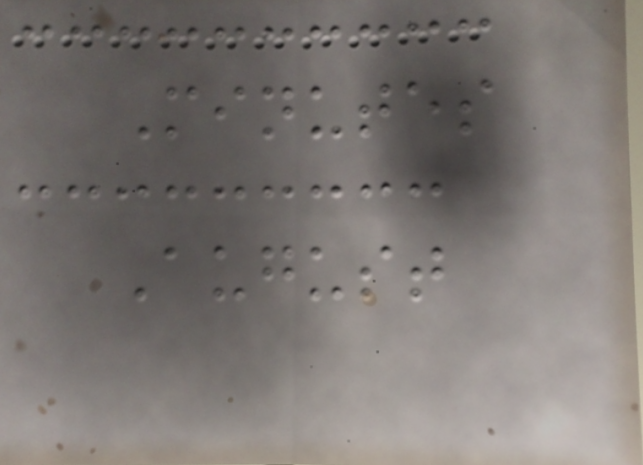Minutes
August
